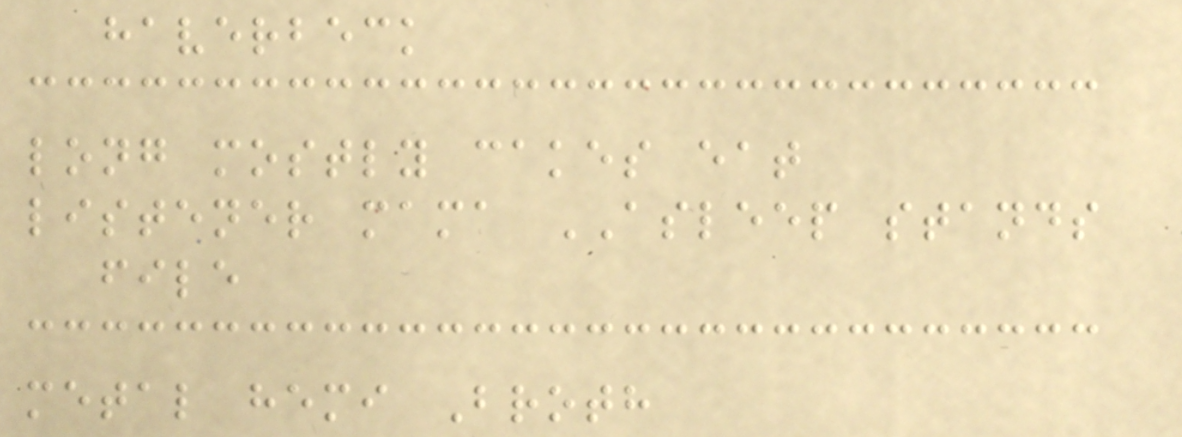haverbeck
long mostly cakes eat
listener mama ASLEEP stands
file
metal hemi Broth
